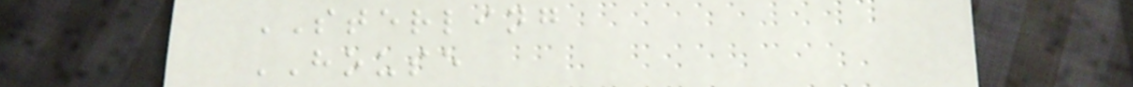STERLING
HOUSE
